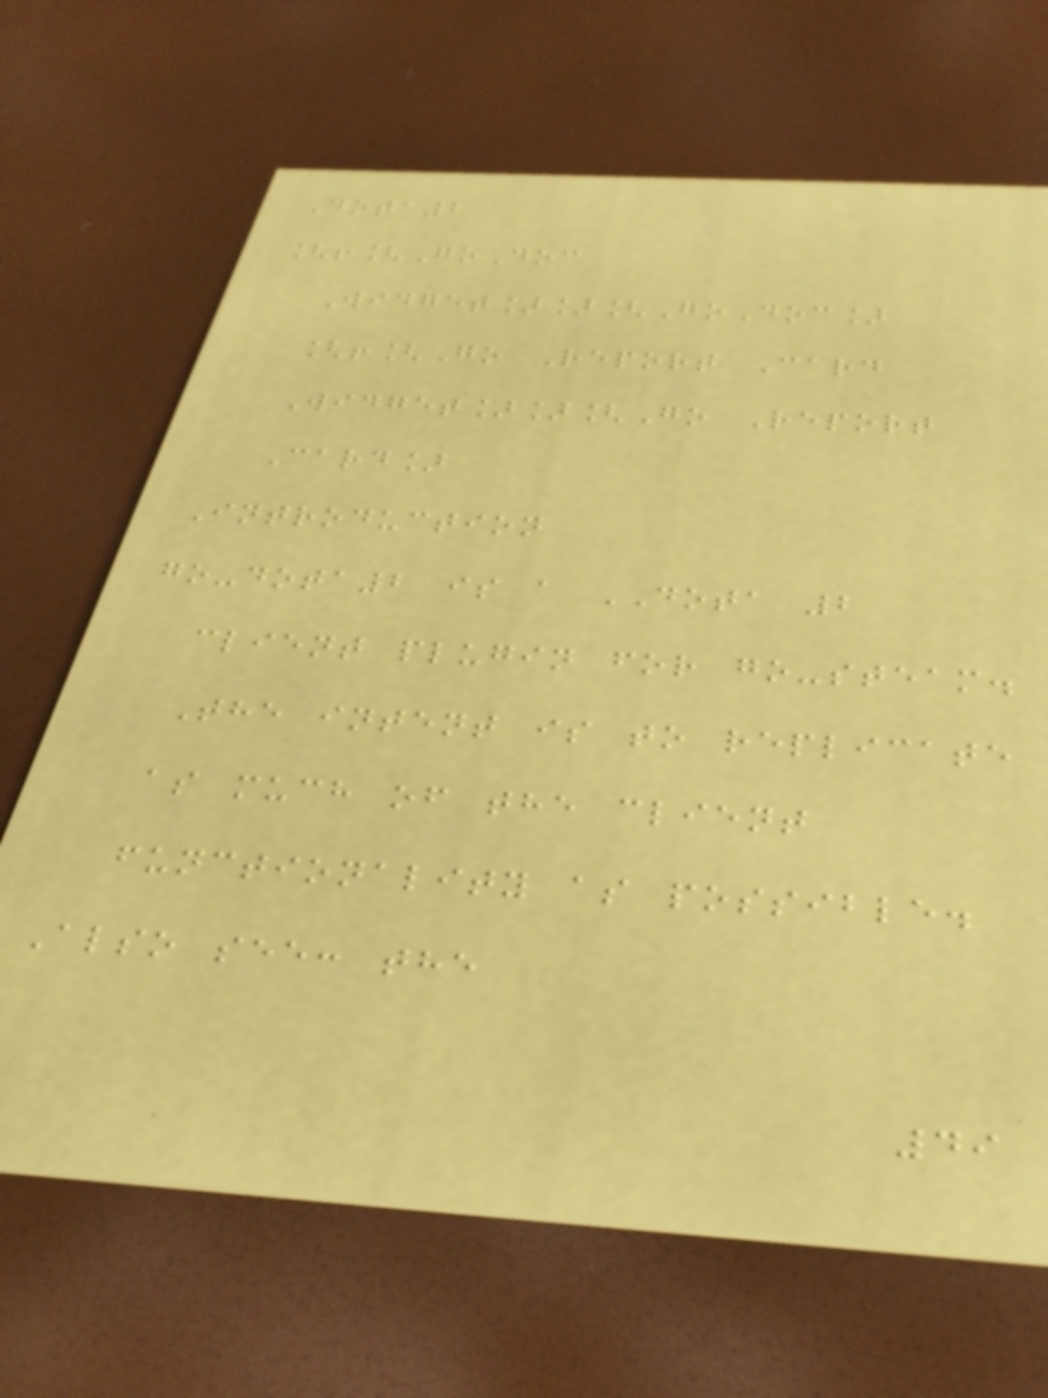Dota2
[![GoDoc
Widget]][GoDoc]
[![Go Report Card
Widget]][Go Report
Card]
Introduction
go-dota2 is a DOTA 2
client plugin for go-steam.
The intent is to replicate
as much of the client
functionality as possible.
Also see: the
49
